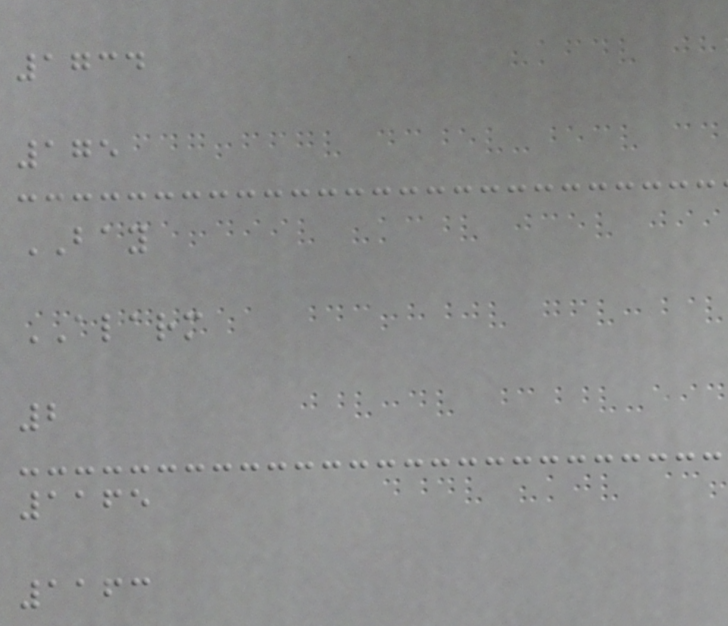1734
175
BAY
ALARM
2
1165
1163
